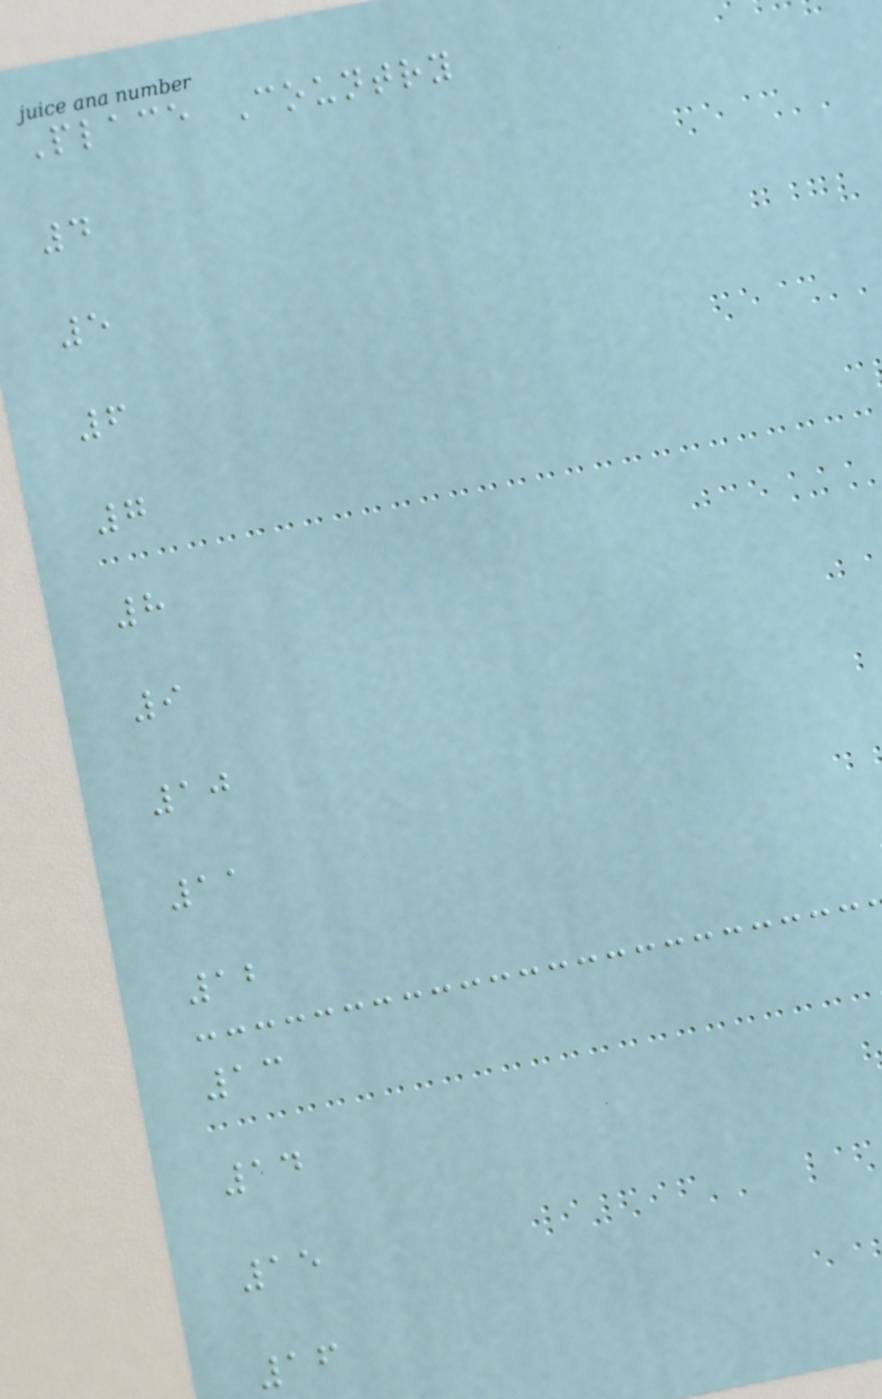Place Country
4
5
6
7
8
9
10
11
12
13
14
15
16
